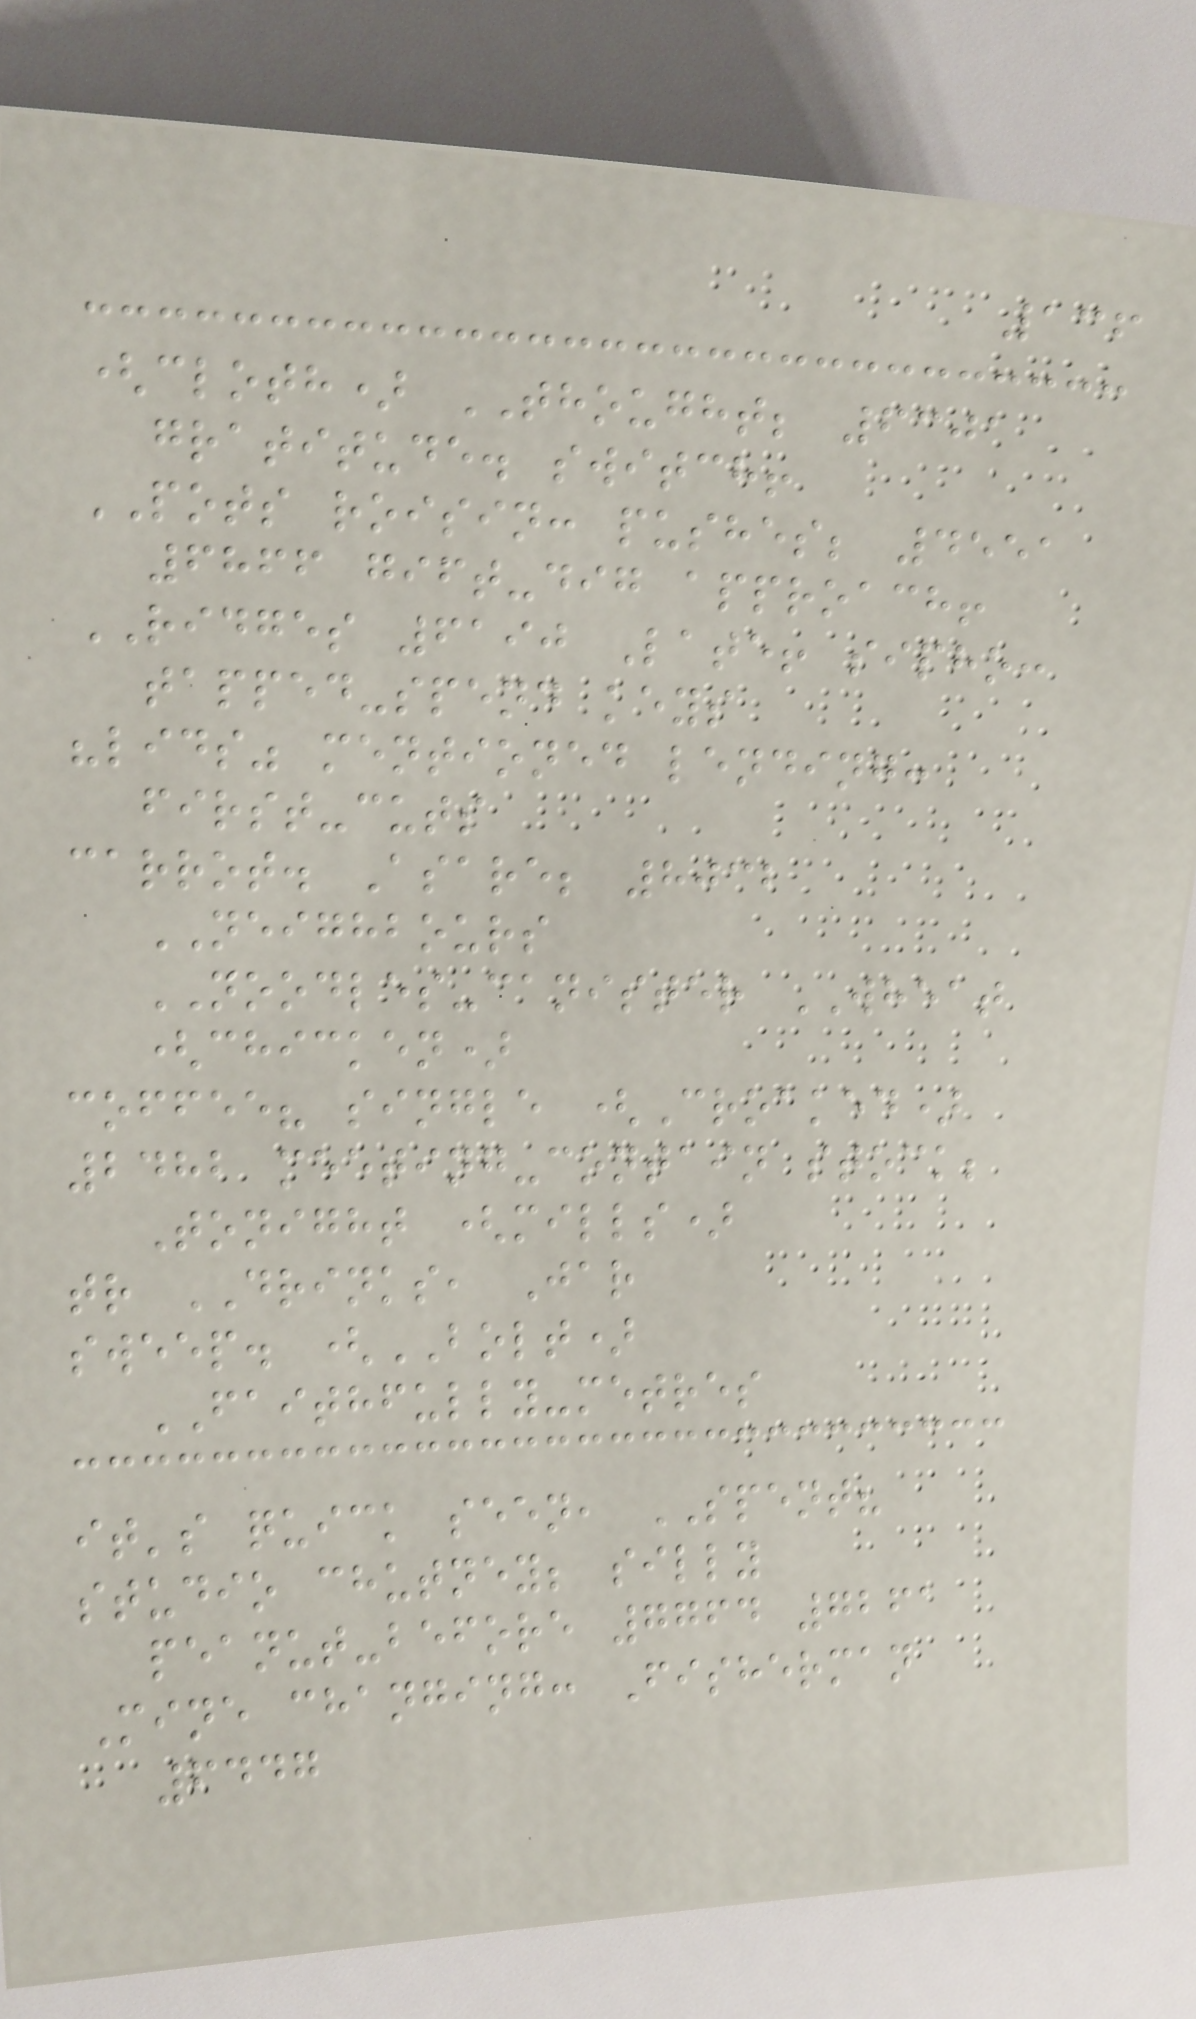136
(cloth) THOUGHT; 6301
gratitude. switch!
POTS roisin: pushes; 4551
6866 gift-dig approach!
RIDGES 6190 Late! sipho:
tapped-spend keys
"lids" mentioned lending:
first-cuts
carrot. Asare; 8032
NEIGHBOURS
NOODLES-canister WHEAT
(chicken)
coffee? single (Croaked)
2482 meeting-contain stock;
Tonight (mills)
tr DRINKS, Jar
sweep. (BOLT)
FAITHFULLY-metres
it's quick seen, SPENT?
studio chutney; silly
peanut-before 7764 7261
Mine changing: Fisherman
6447
